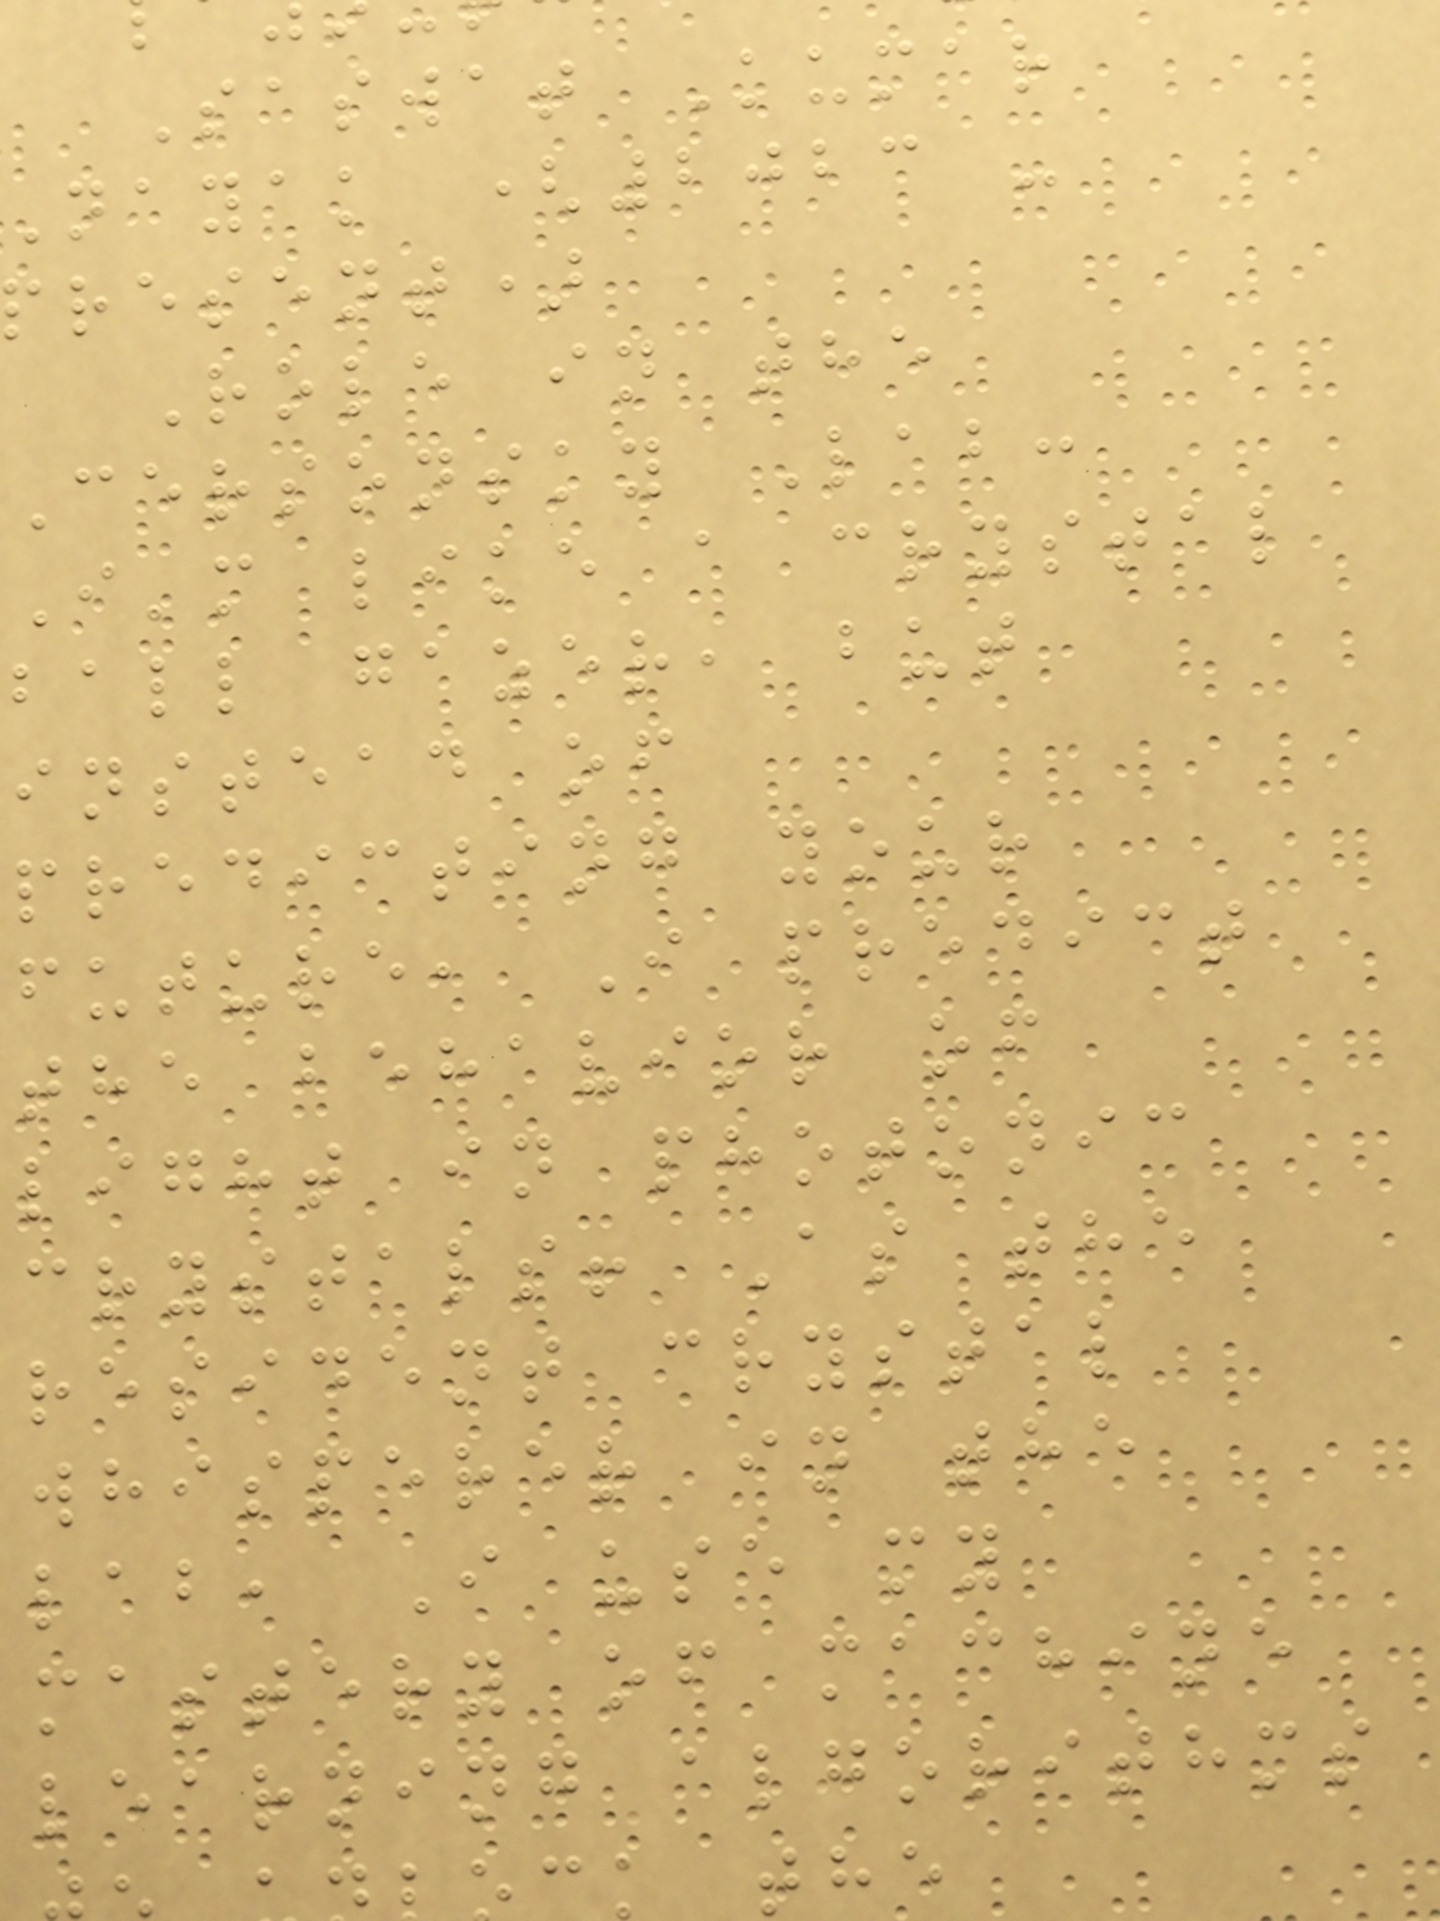Saswat Kumar
nayak (2023 -
present)
Role in the
Cersonsky Lab:
I'm like a crystal
ball gazer, but
instead of
predicting your
future, I predict
the behavior of
light in photonic
crystals! As the
resident crystal
whisperer in the
lab, I use my
mastery of machine
learning algorithms
